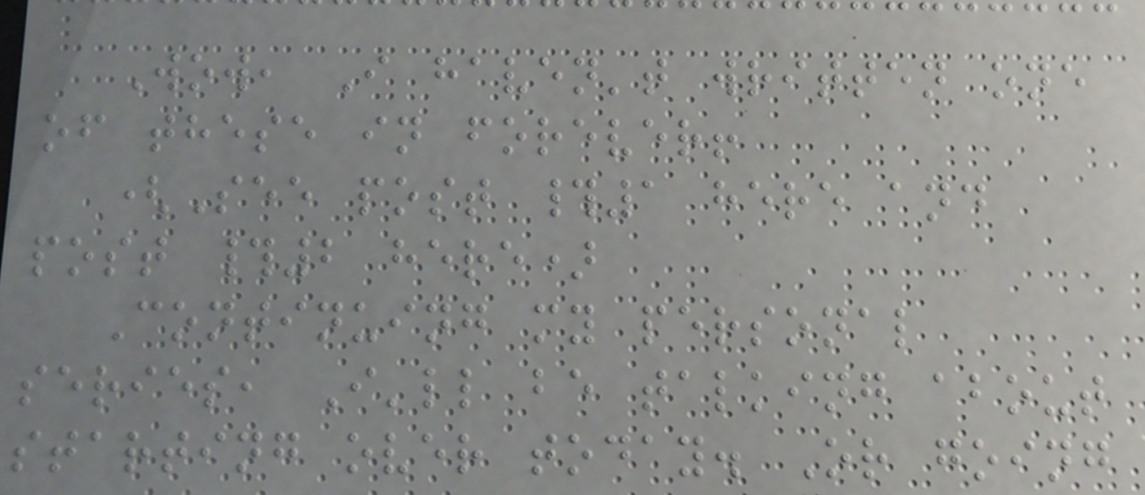Wow, I haven't written one
of these in forever!
(See post #1 here and
post #2 here)
Continuing my personal
series, I'll be talking about
starting over today. Or going
